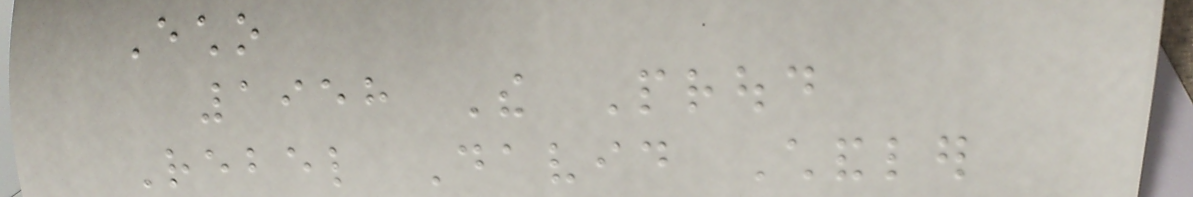Echo
1958 The Proud
Rebel David Chandler
